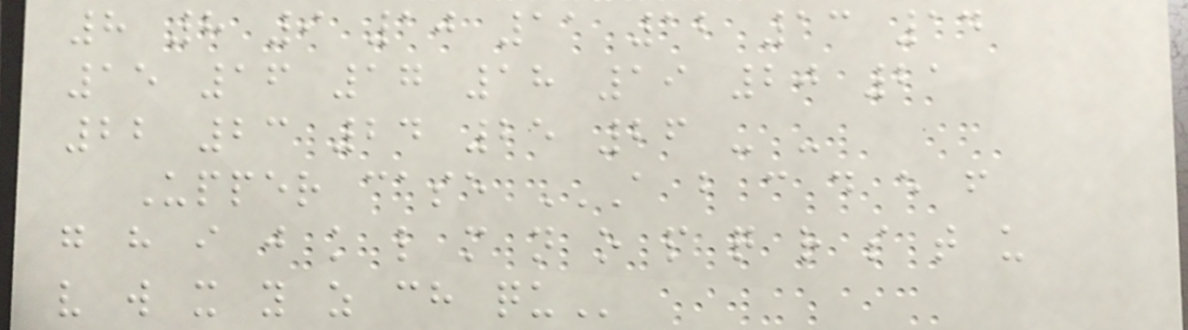8 8 9 10 11 12 13 14
15 16 17 18 19 20 21
22 23 24 25 26 - -
Upper case A B C D E F
G H I J K L M N O P Q R S T U
V W X Y Z CH QU
